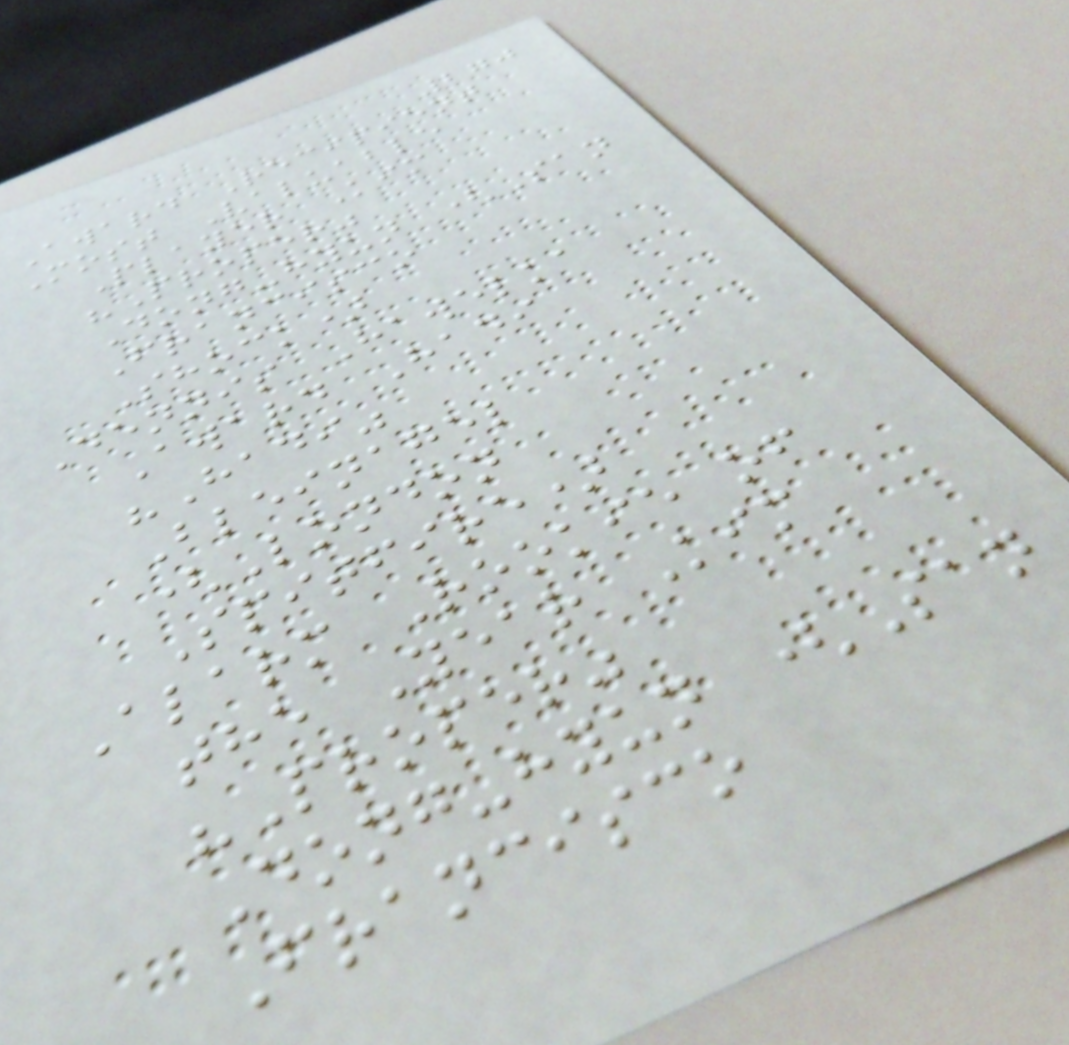270
Award Recipient
Most Valuable
Player Kim
"Proper"
Dong-hyun (San
Francisco
Shock)
Dennis Hawelka
Award Hadi
"Hadi"
Bleinagel
(London
Spitfire)
Alarm Rookie of
the Year Kim
"Proper"
Dong-hyun (San
Francisco
